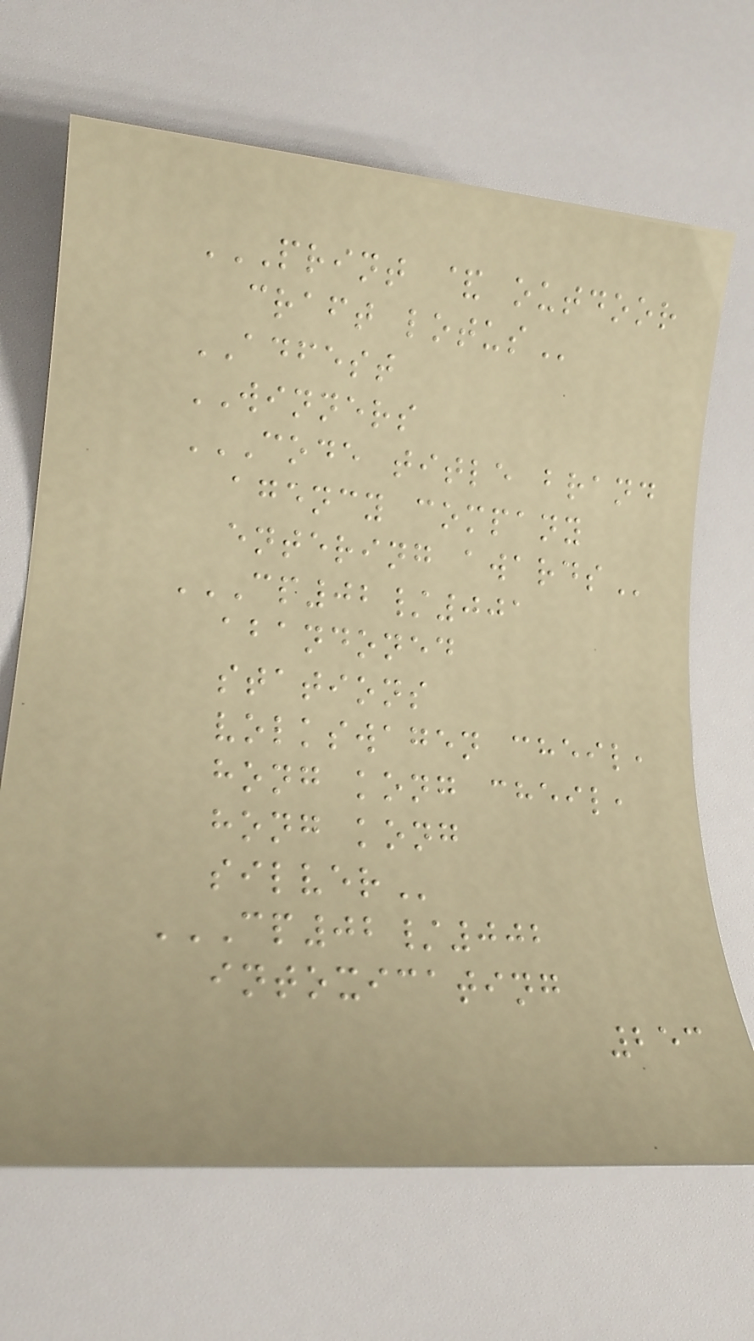PRINT & OUTDOOR
CRAFT LOTUS
ADFEST
WINNERS
CODE TITLE BRAND
AGENCY COMPANY
ENTERING AWARDS
CP02/001
ABANDONED
STATIONS
VOLKSWAGEN CHEIL,
HONG KONG CHEIL,
HONG KONG
SILVER
CP02/002
INTOXICATING
253
